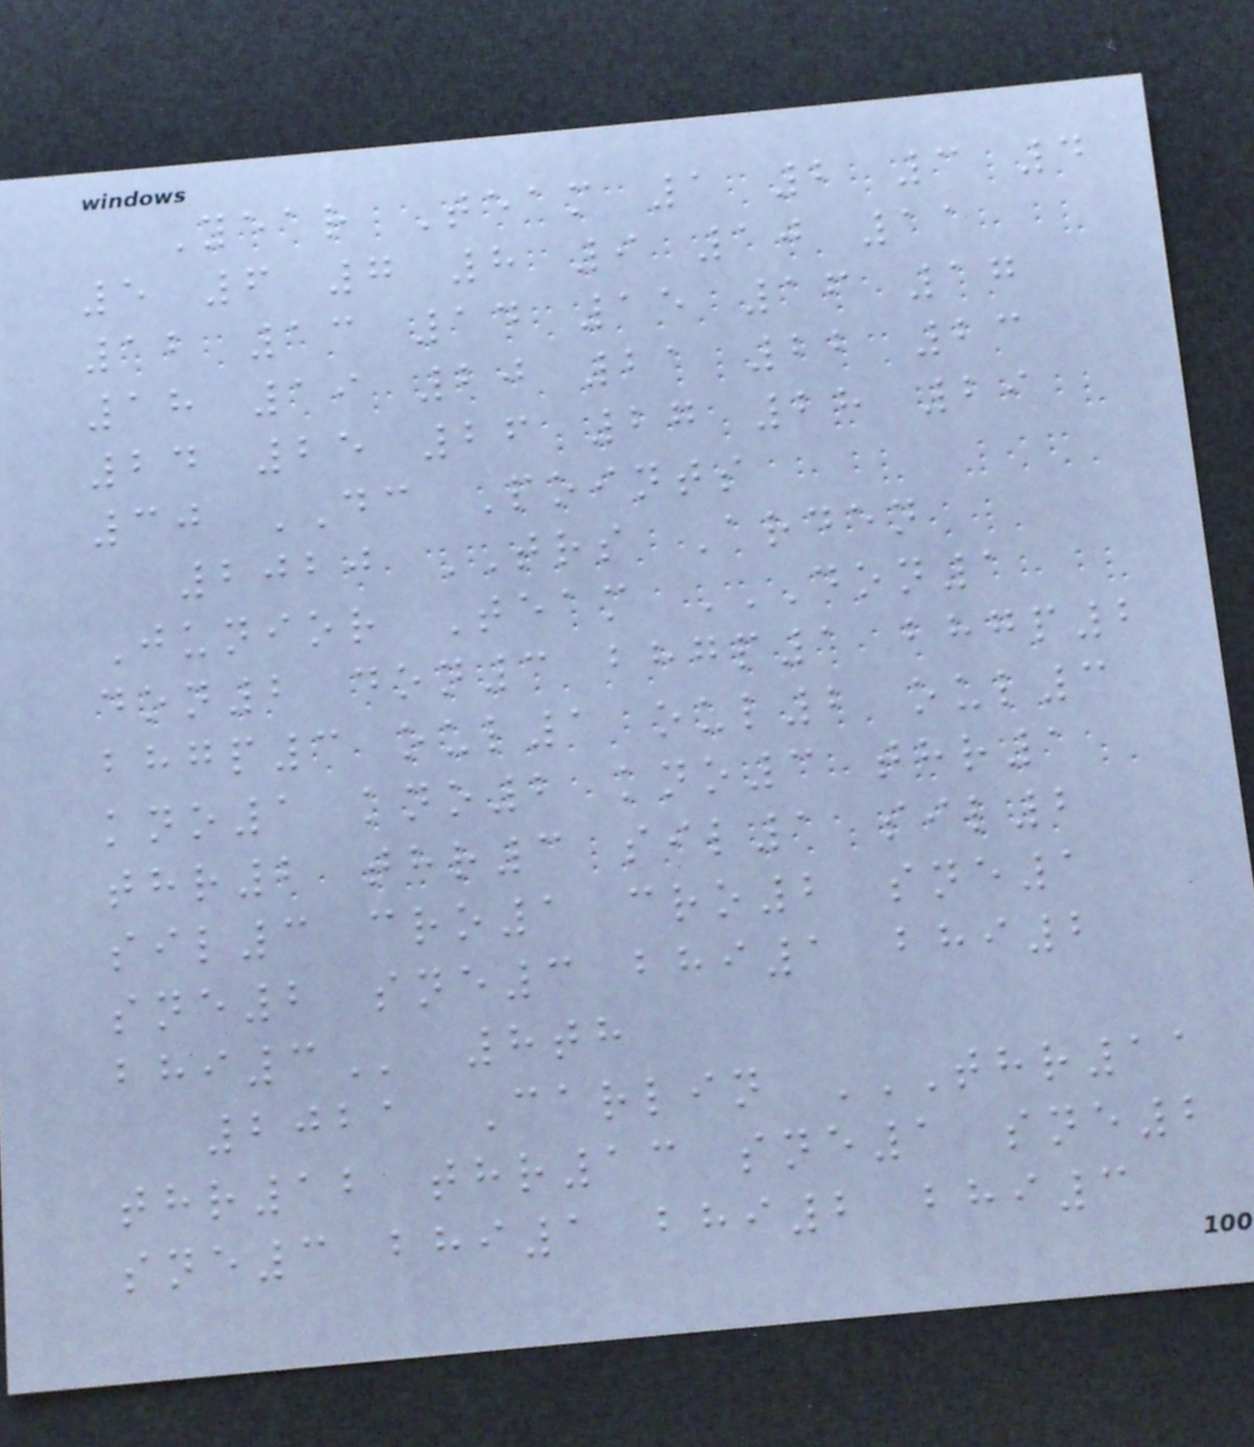Year Team 1 2 3 4
5 6 7 8 9 10 11
12 13 14 15 16 17
18 19 20 21 22 23
24 25 26 27 28 29
30 DC Points
2020 TRS Arden
Junior Team DON1
DON2 DON3 BHGP1 BHGP2
BHGP3 OUL1 OUL2 OUL3
KNO1 KNO2 KNO3 THR1
THR2 THR3 SIL1 SIL2
SIL3 CRO1 CRO2 SNE1
SNE2 SNE3 BHI1 BHI2
BHI3 8th
2021 Carlin THR11
THR12 THR13 SNE1 SNE2
SNE3 BHI1 BHI2 BHI3
